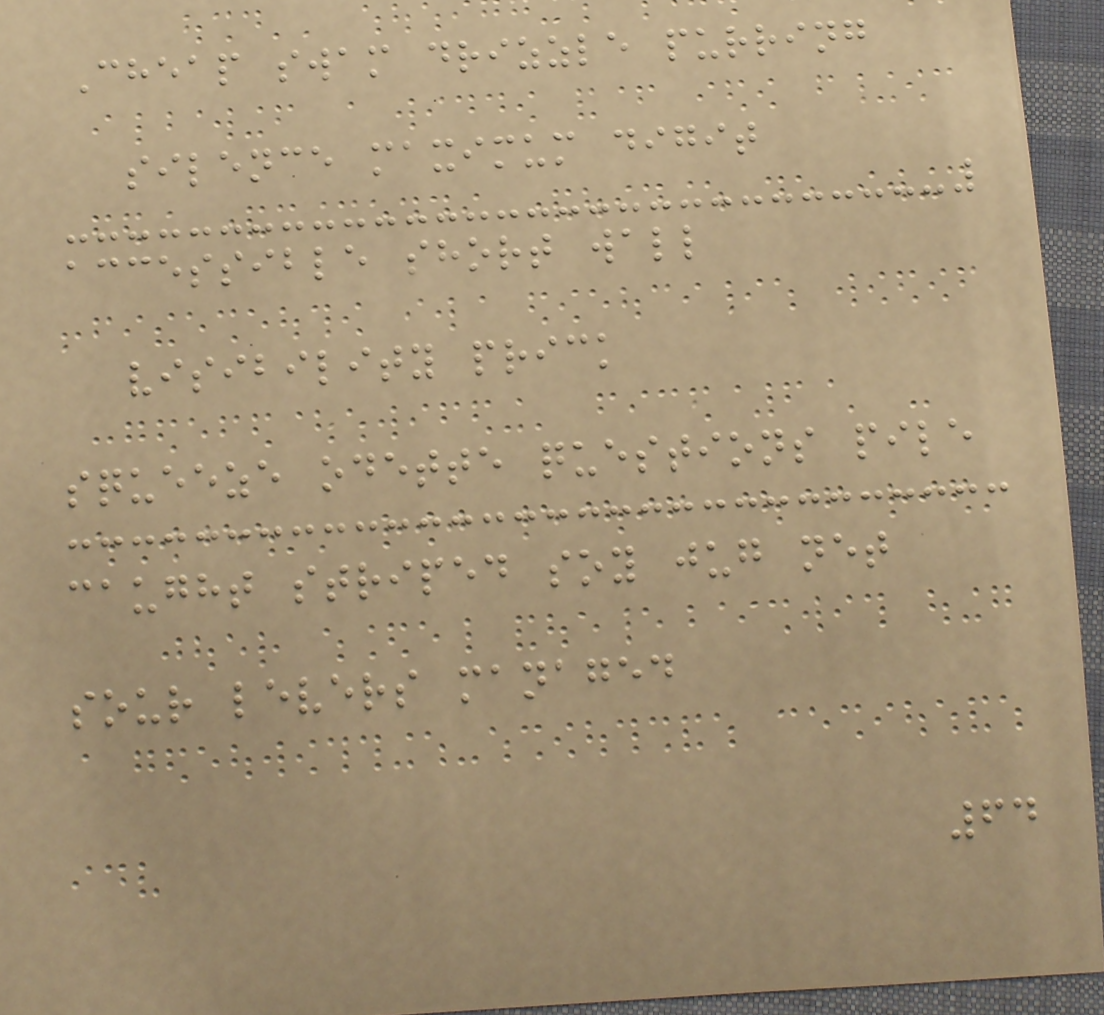Cheap swam drizzle purring
silence maximum digit
accessible short wall
visibility prick
squeeze odette questions pile
caught striped soy jug net
sour levers managed
64
